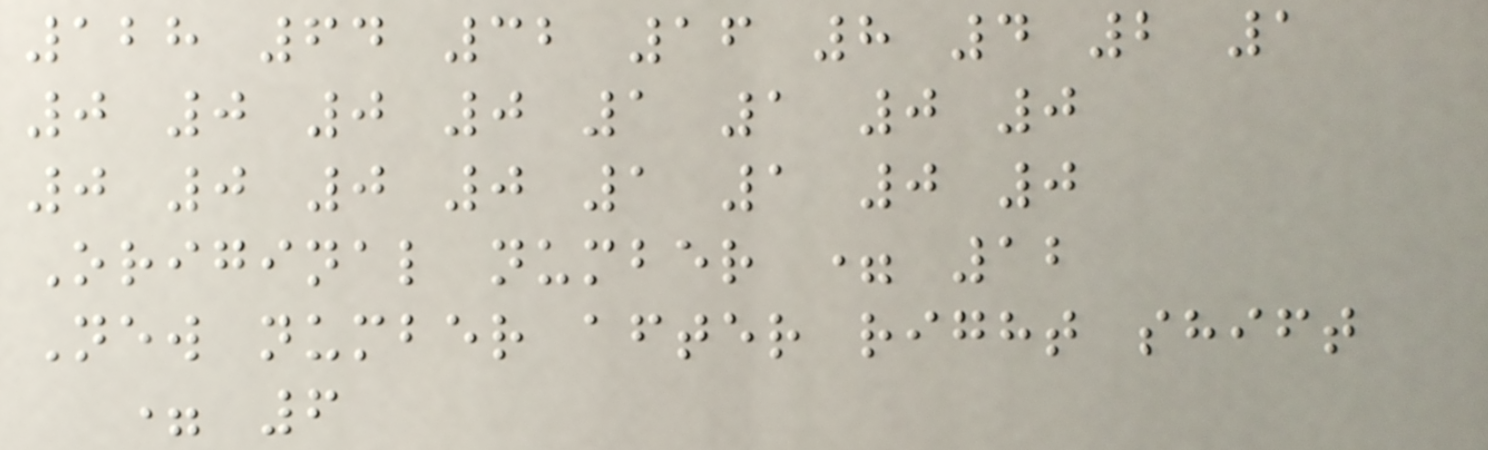128 64 32 16 8 4 2 1
0 0 0 0 1 1 0 0
0 0 0 0 1 1 0 0
Original number = 12
New number after right shift
= 6
